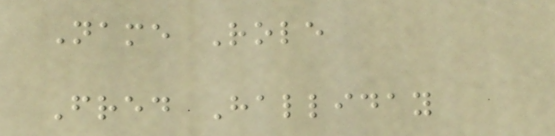Name Role
Fred Halliday
